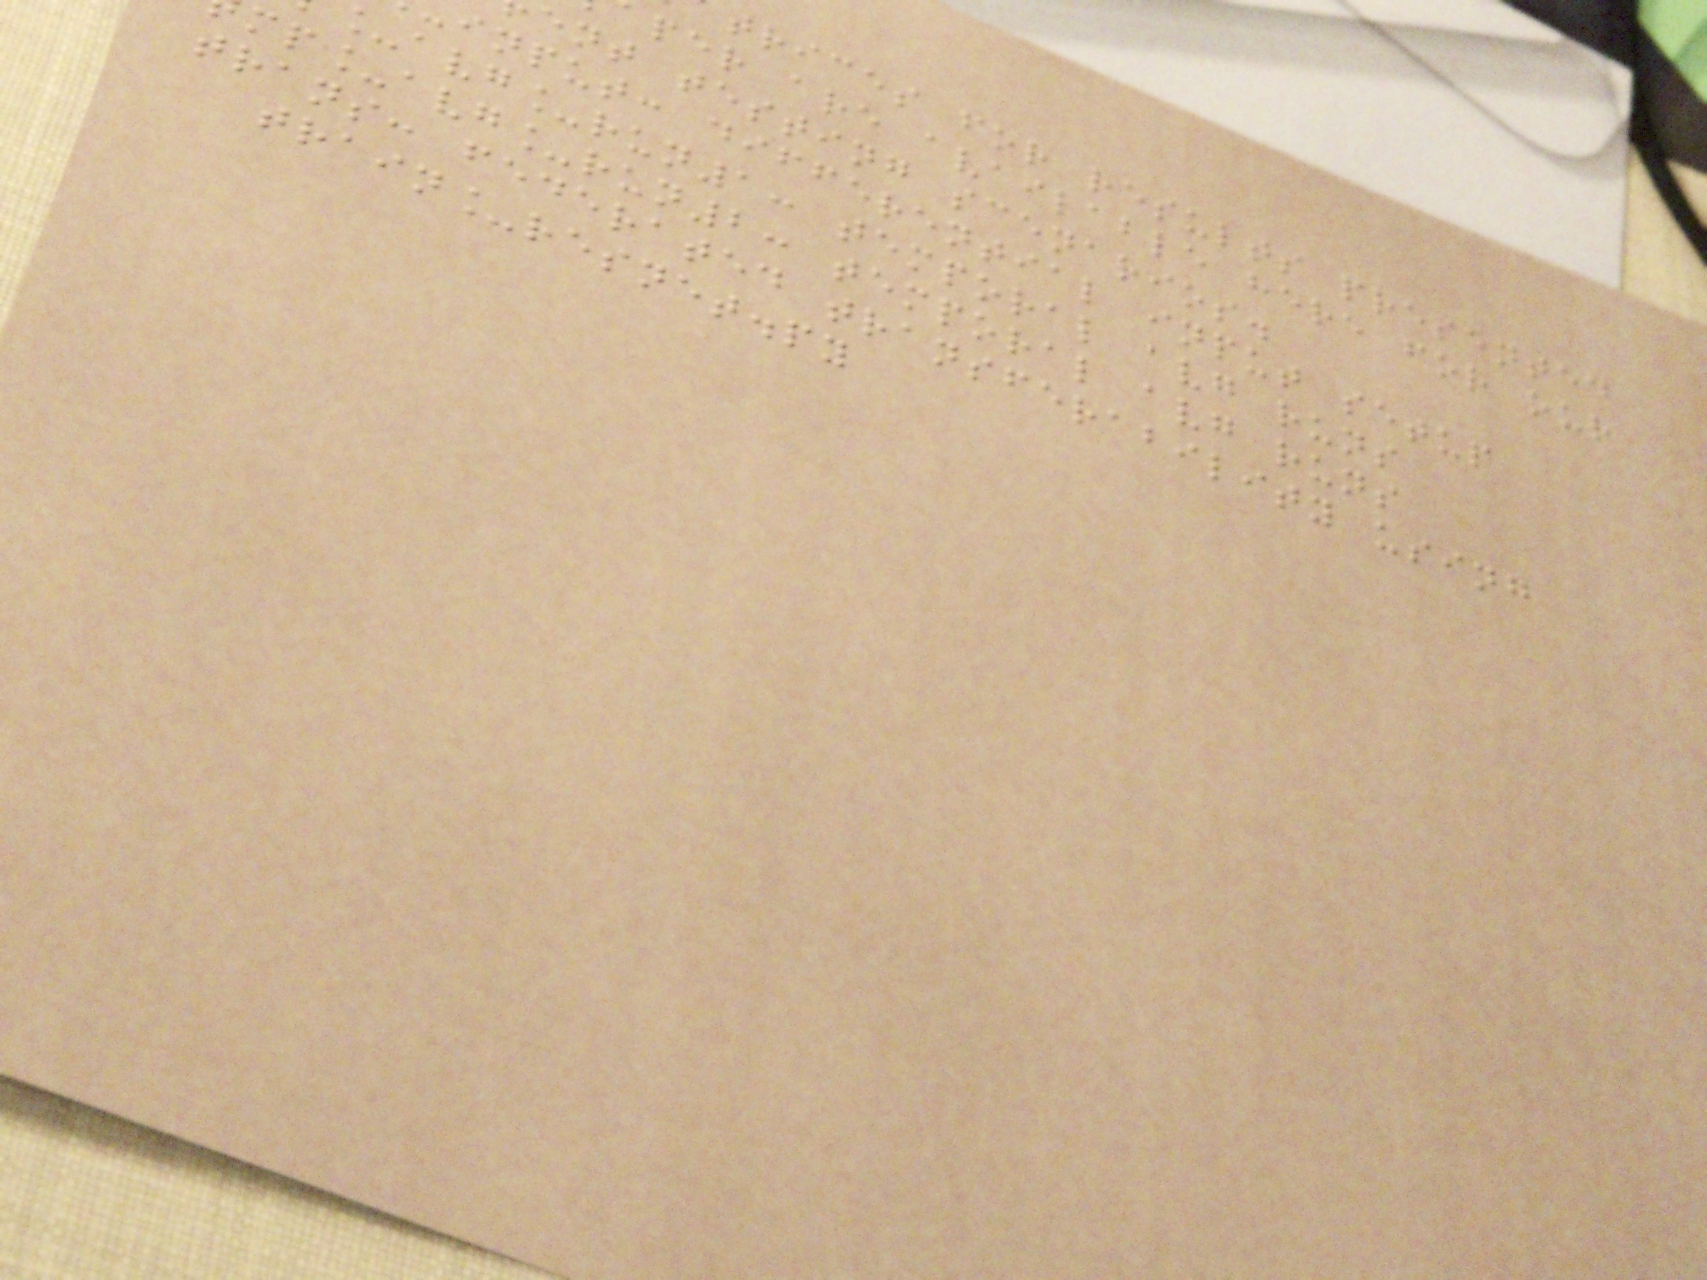trices for results presented
per are available here for our
ent testing scenarios.
input: differential input setup
avg_run1: temporal avg runs
mp_avg_run2: temporal avg runs
trans: federated transferability using
train_resnet.py
